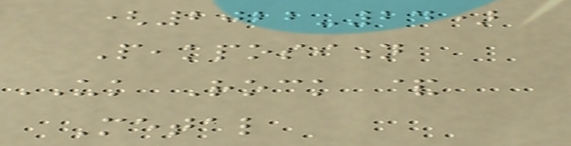(2022-24)
Peakposition
UK Rock &
Metal
